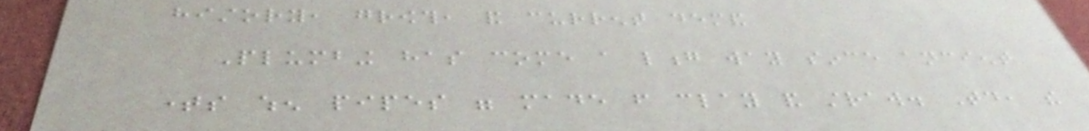history, growth, and current demand
Plumbing has come a long way since ancient
times when pipes were made from clay and straw. Today, the
